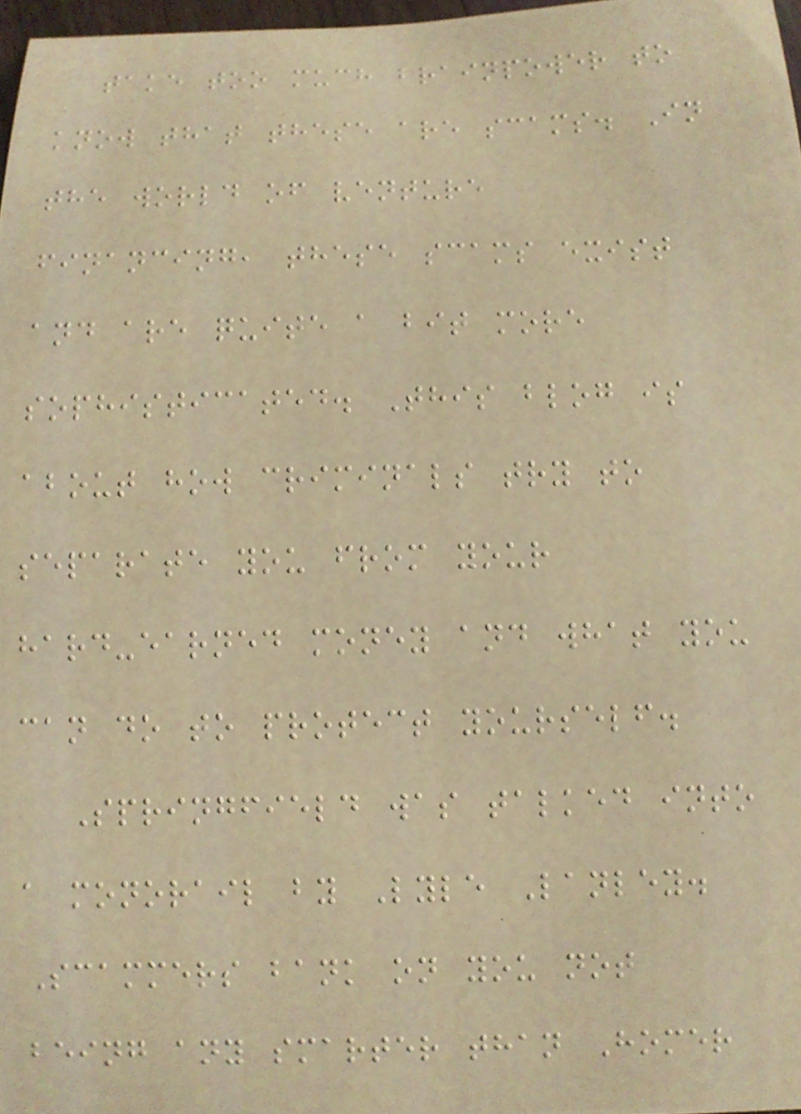take too much brainpower to
know that these are scams. In
the world of venture
financing, these scams exist
and are quite a bit more
sophisticated. This blog is
about how criminals try to
separate you from your
hard-earned money and what you
can do to protect yourself.
Springfield was talked into
a monorail by Lyle Lanley.
Scammers bank on you not
being any smarter than Homer
